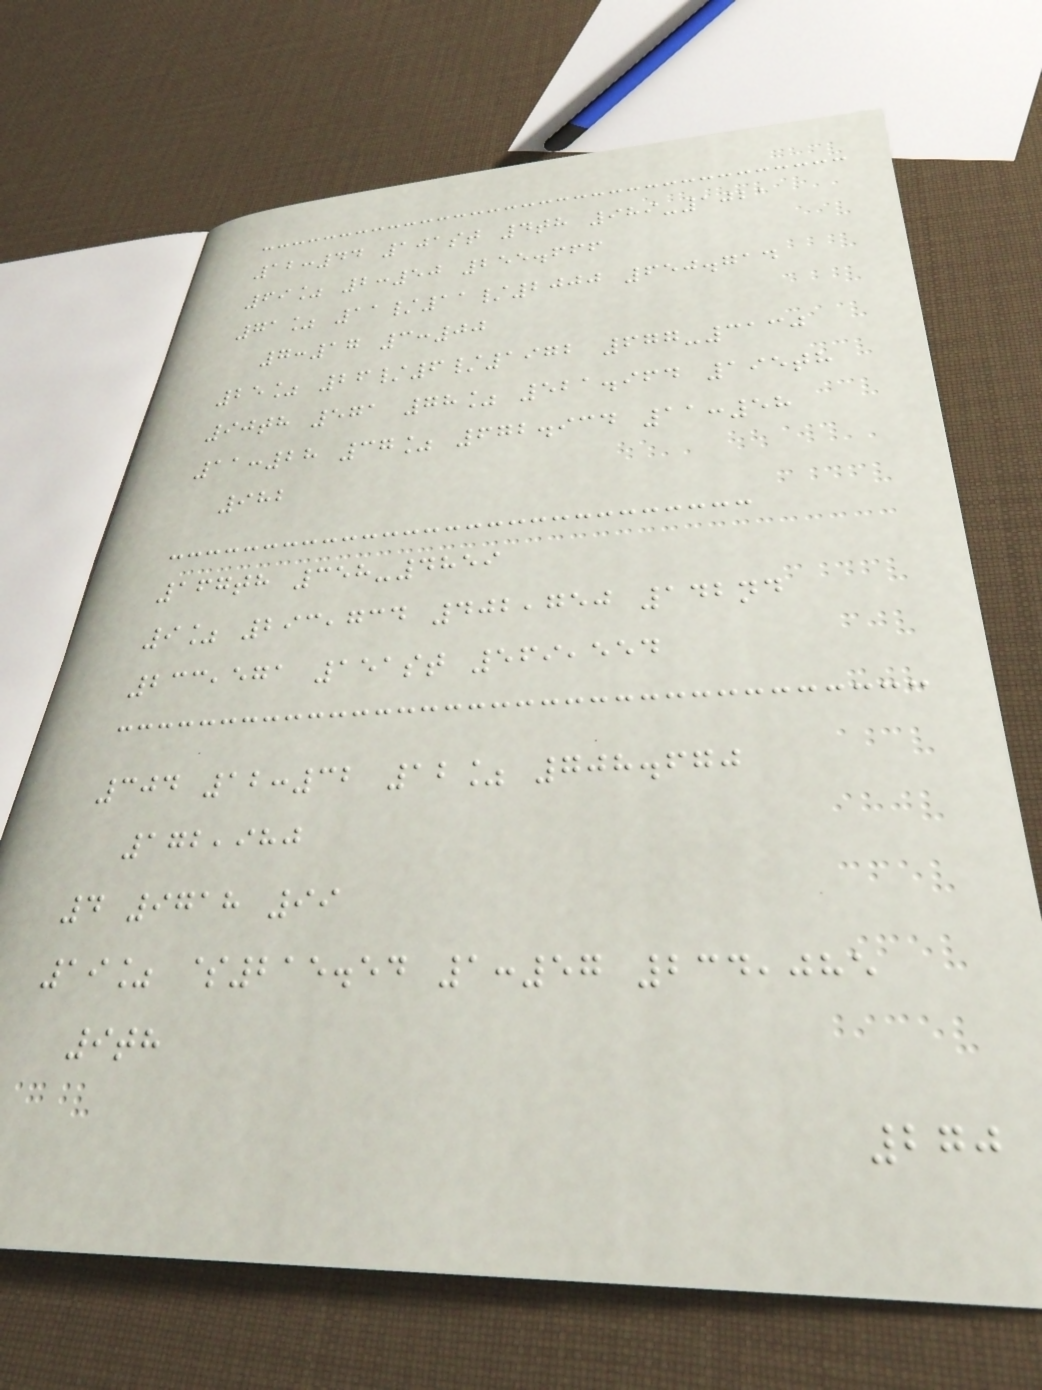12:44 101st 4th 989-1021
69% 2:50 255.666
71% 11/11/2000 650.714
7:17 3:00
25% 26/6/1972 677-3130
90th 571 78% 521.964 195th
11:28 37% 672.934 11:58
982
167th 358-4859
9% 293,734 402,750 142nd
233,571 151st 569,554
304 12:32 12% 708.670
172,980
4 9718 99
19% $215.54 1:57 234,085
9th
270
